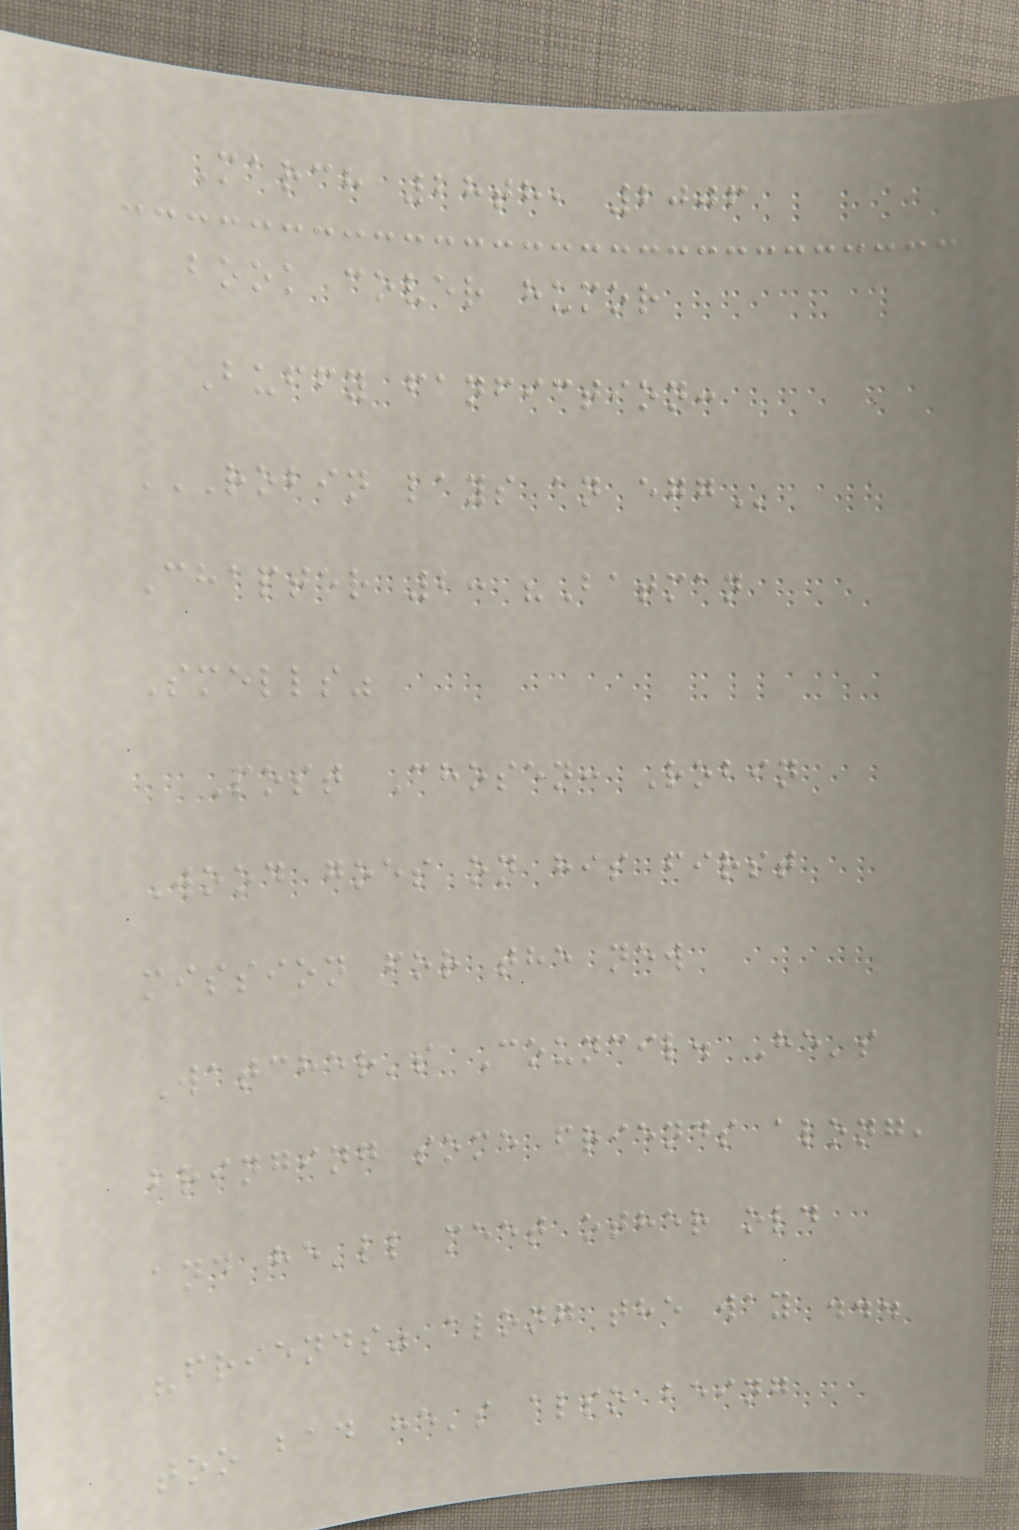March 28th, 2006
book cover humor
Buffy fanfiction:
ROBIN LAYS AN EGG
Chapter 2: "Batman
Smells"
Post Chosen: Robin
Wood goes on his first
mission for the new
Watcher's Council. He's
bringing some friends along,
and he'll meet other old
"friends" along the way ...
too bad he's also being
